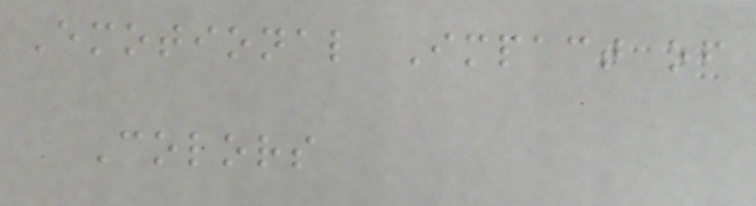Emotional Impact of
Colors
